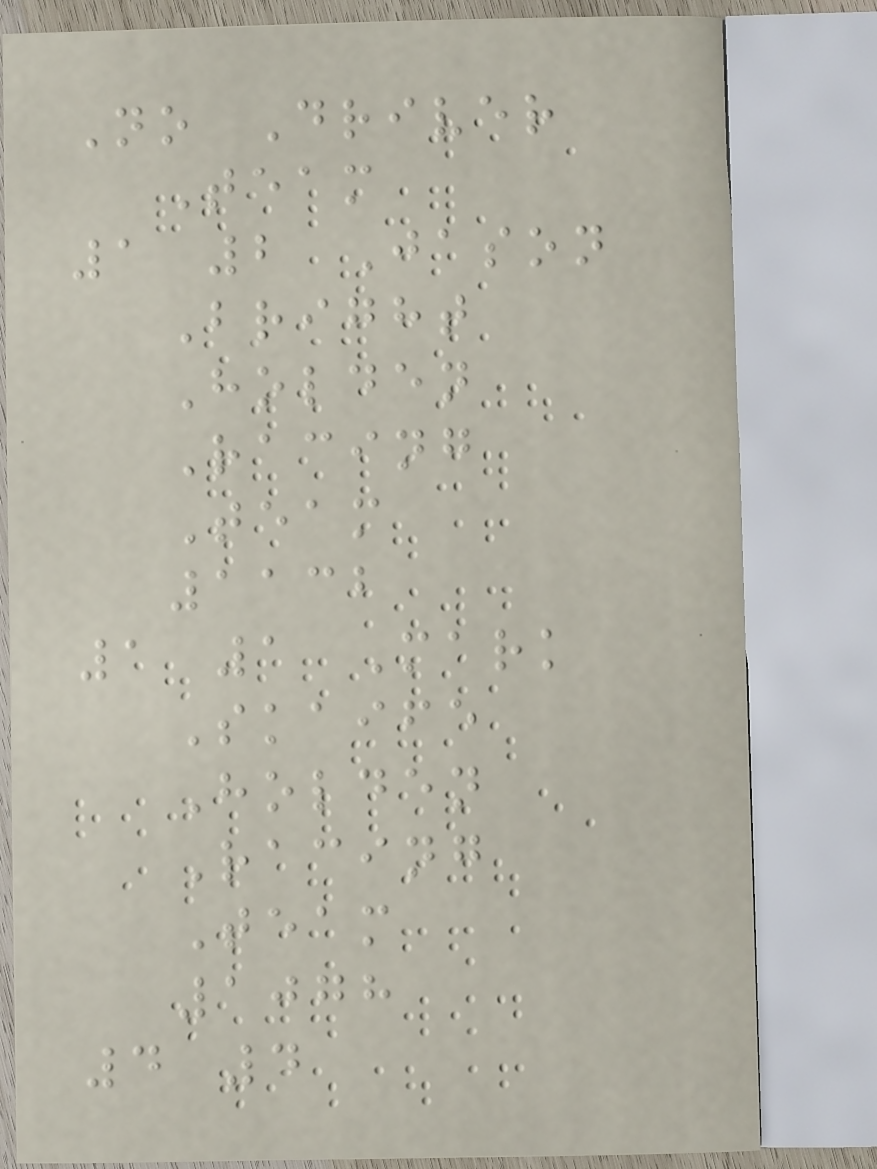No Driver
Team
1 2 Jason
Bright
Holden
Racing
Team
1132
1 1 Mark
Skaife
Holden
Racing
Team
1078
4 4
